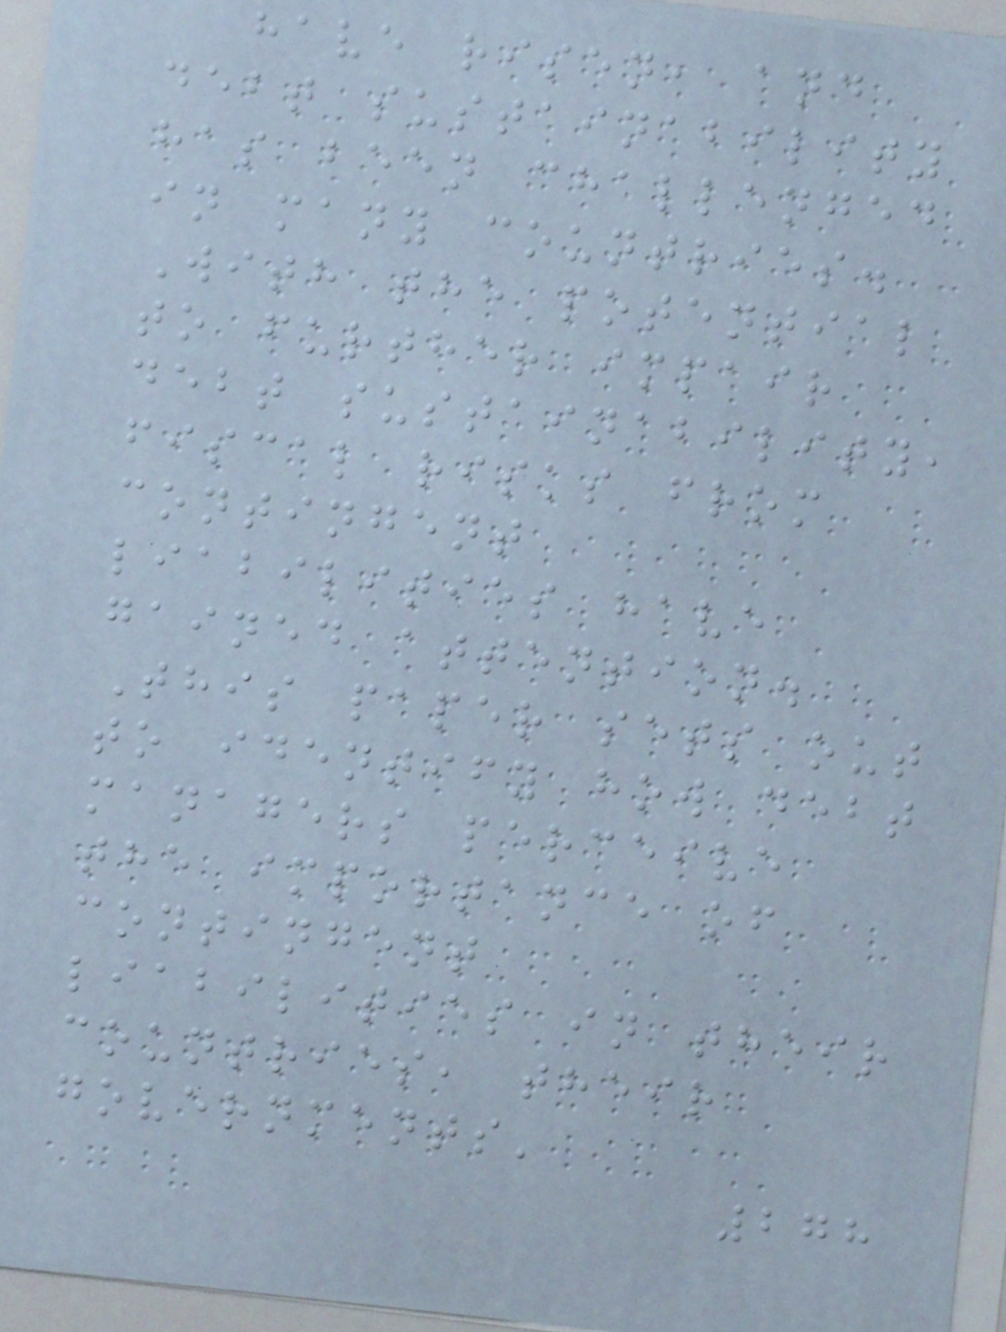have risen, and
debt sustainability
has been challenged
in many countries.
With the potential
to further impair
debt sustainability,
fiscal risks from
contingent
liabilities have
gained attention.
This paper sets out
to identify how debt
managers perceive
the importance of
contingent
liabilities in their
countries, their
governments'
278
